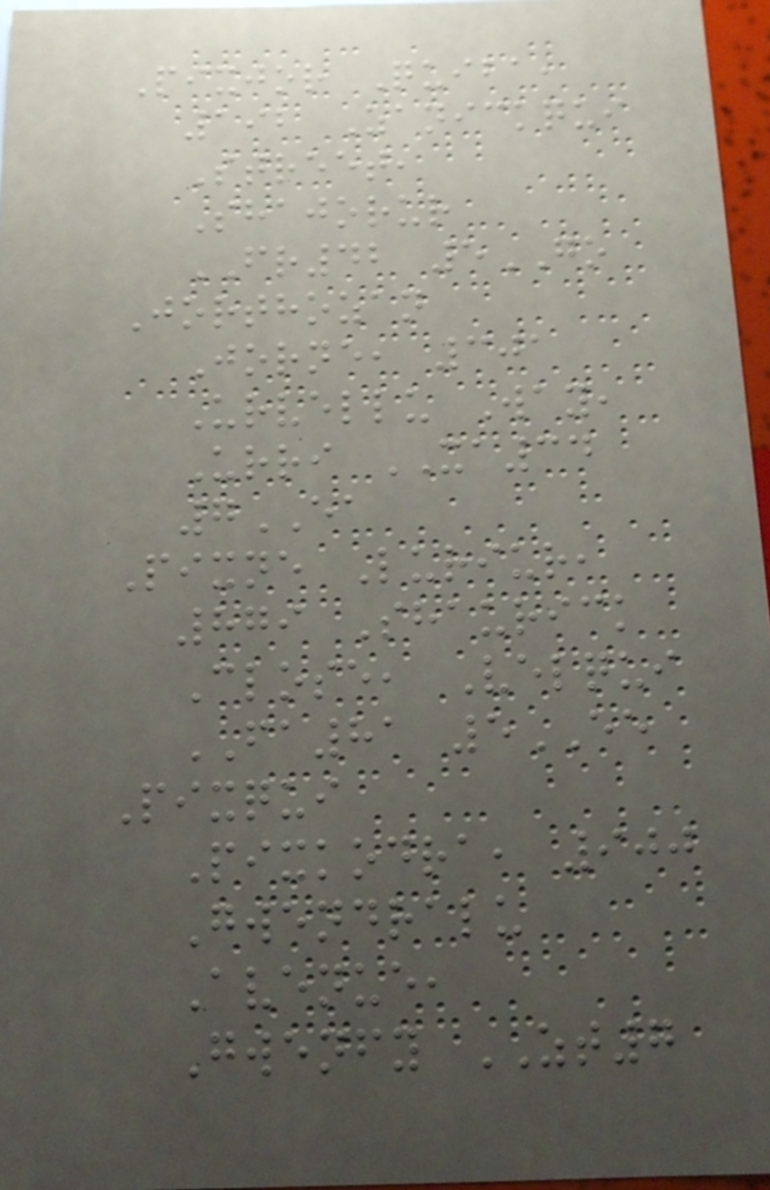Pixjor Quiba,
192 Zanickqui
Street,
Shajorur
FR42 5GO
Jorthozan
Jorne, 301
Urvellu Way,
Urri XA34
7EA
Pixne Luriur,
879 Shaurick
Close, Velqui
FA81 5EE
Pixqui
Pixkodra, 900
Gwendralu
Avenue,
Gwenfy ZT7
